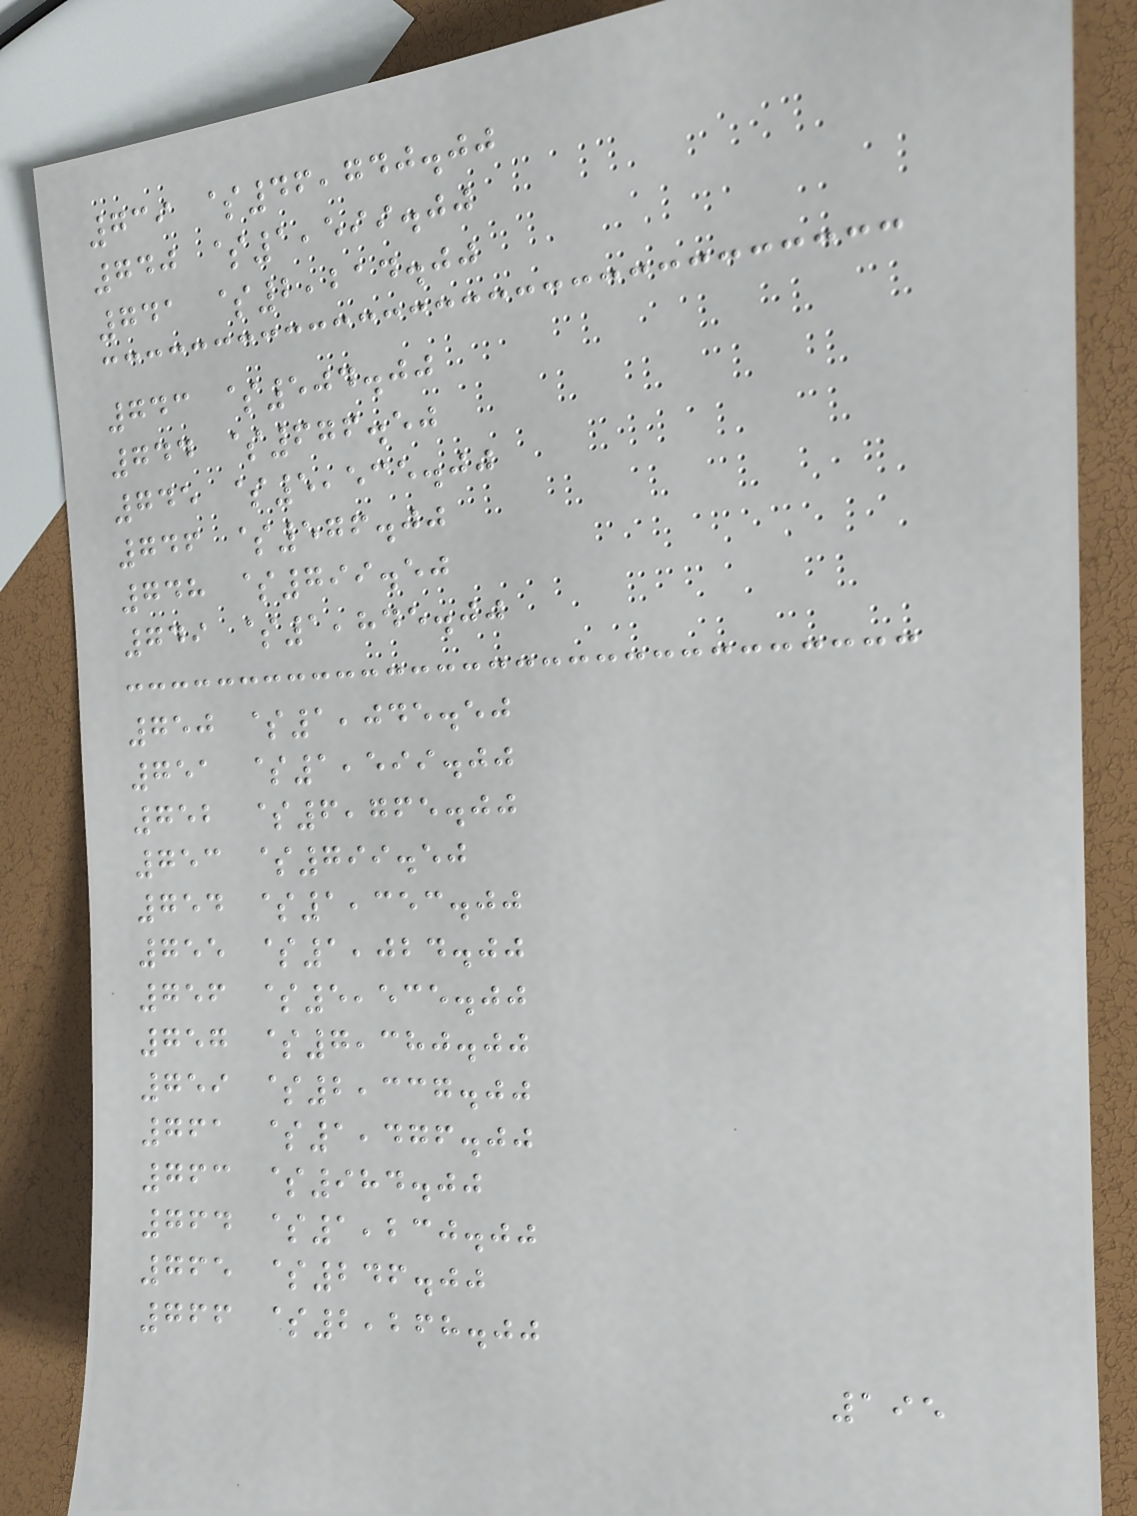739 $46,740.00
740 $1,599.00
741 $2,214.00
743 $504.00
744 $676.50
745 $5,535.00
746 $576.00
748 $799.50
749 $1,845.00
750 $1,045.50
751 $1,599.00
752 $6,765.00
753 $799.50
754 $1,353.00
755 $1,024.00
756 $5,535.00
757 $7,380.00
759 $2,337.00
761 $1,476.00
763 $984.00
764 $1,230.00
765 $246.00
766 $2,268.00
195
